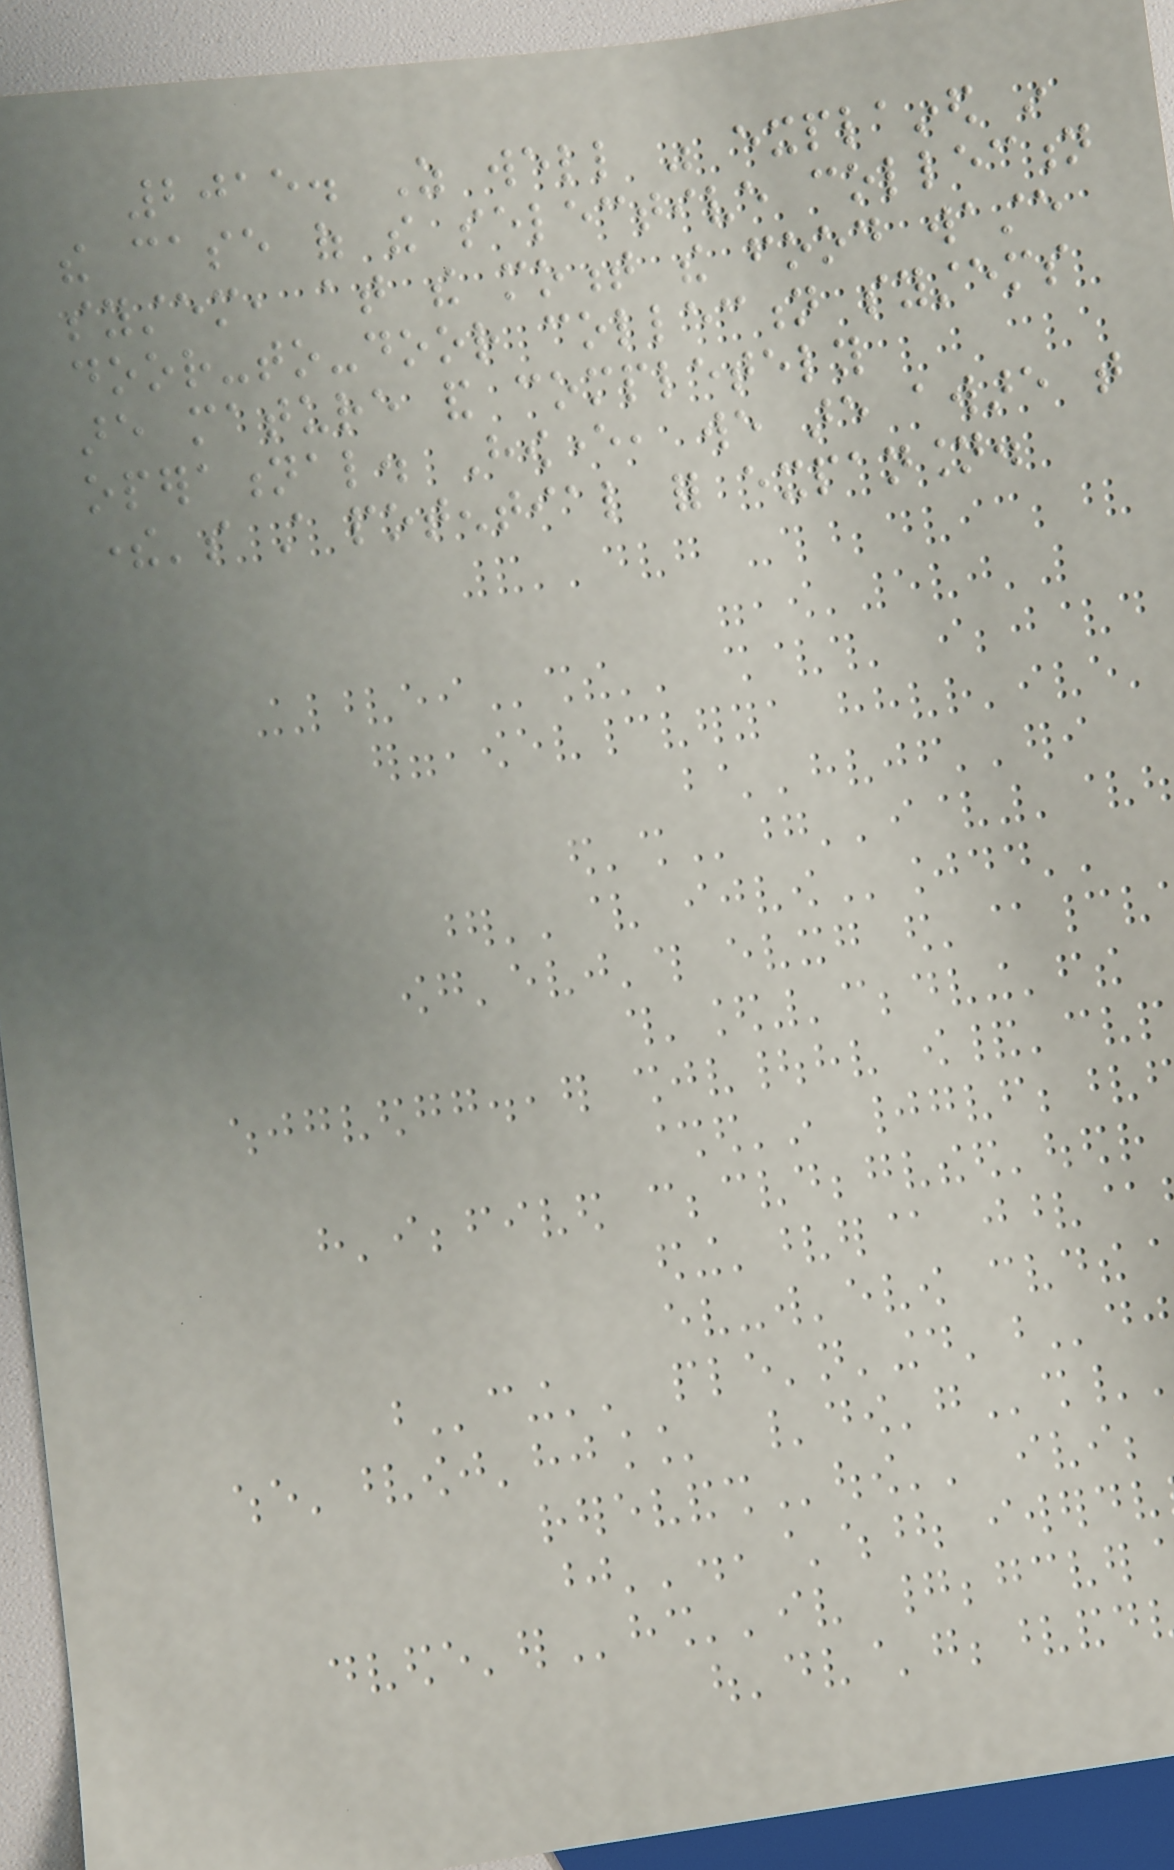2015. As well was explained in
the case of the selective collection
system, at the moment the food waste
door-to-door collection systems
are mature and completely
operational. However, we are aware that
there's still potential for expansion.
